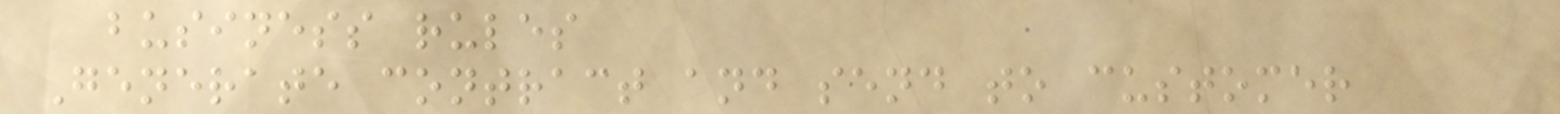business rules
Generate contract and send to customer
